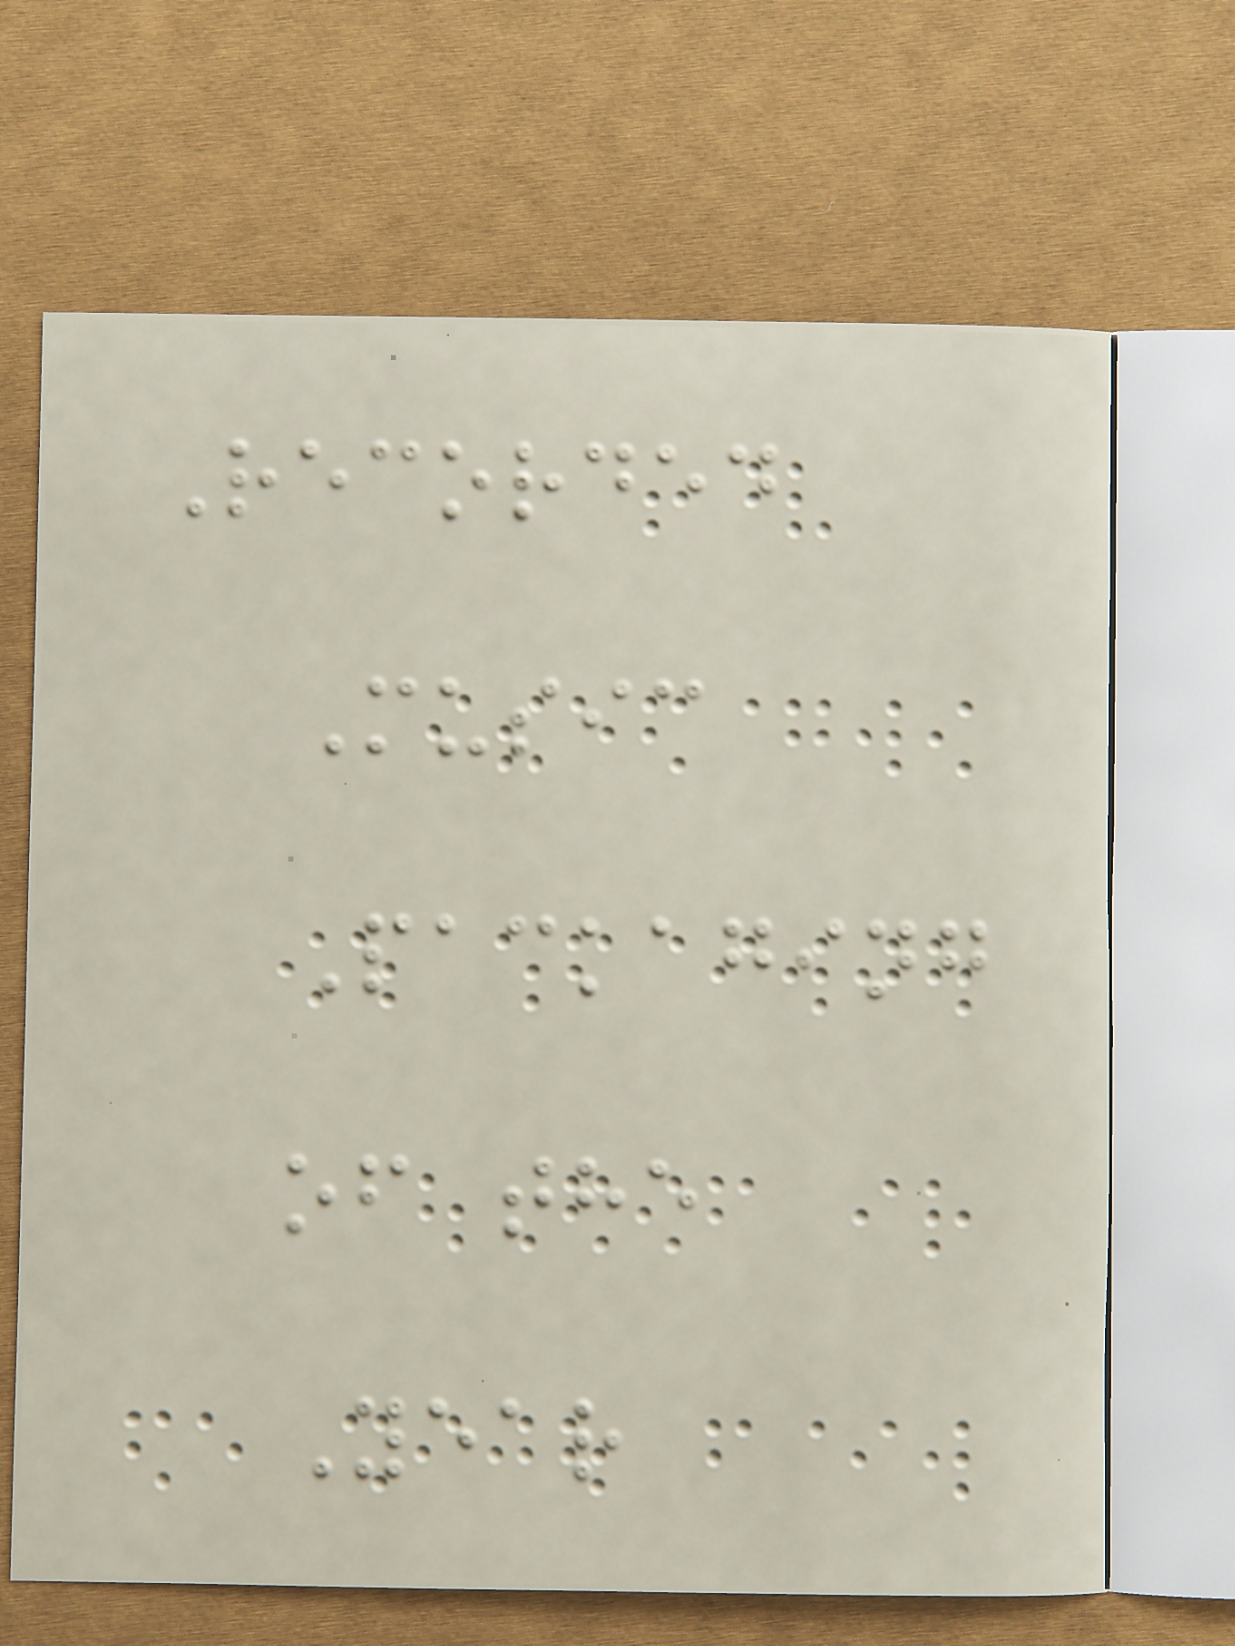Recorded
Music
Packaging
of the
Year
